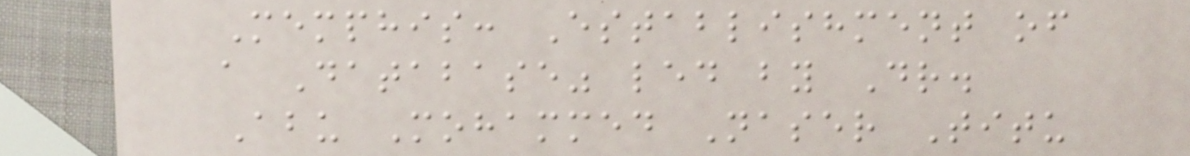Memphis: Establishment of
a Database" led by Dr.
Abu Mohammed Naser Titu
